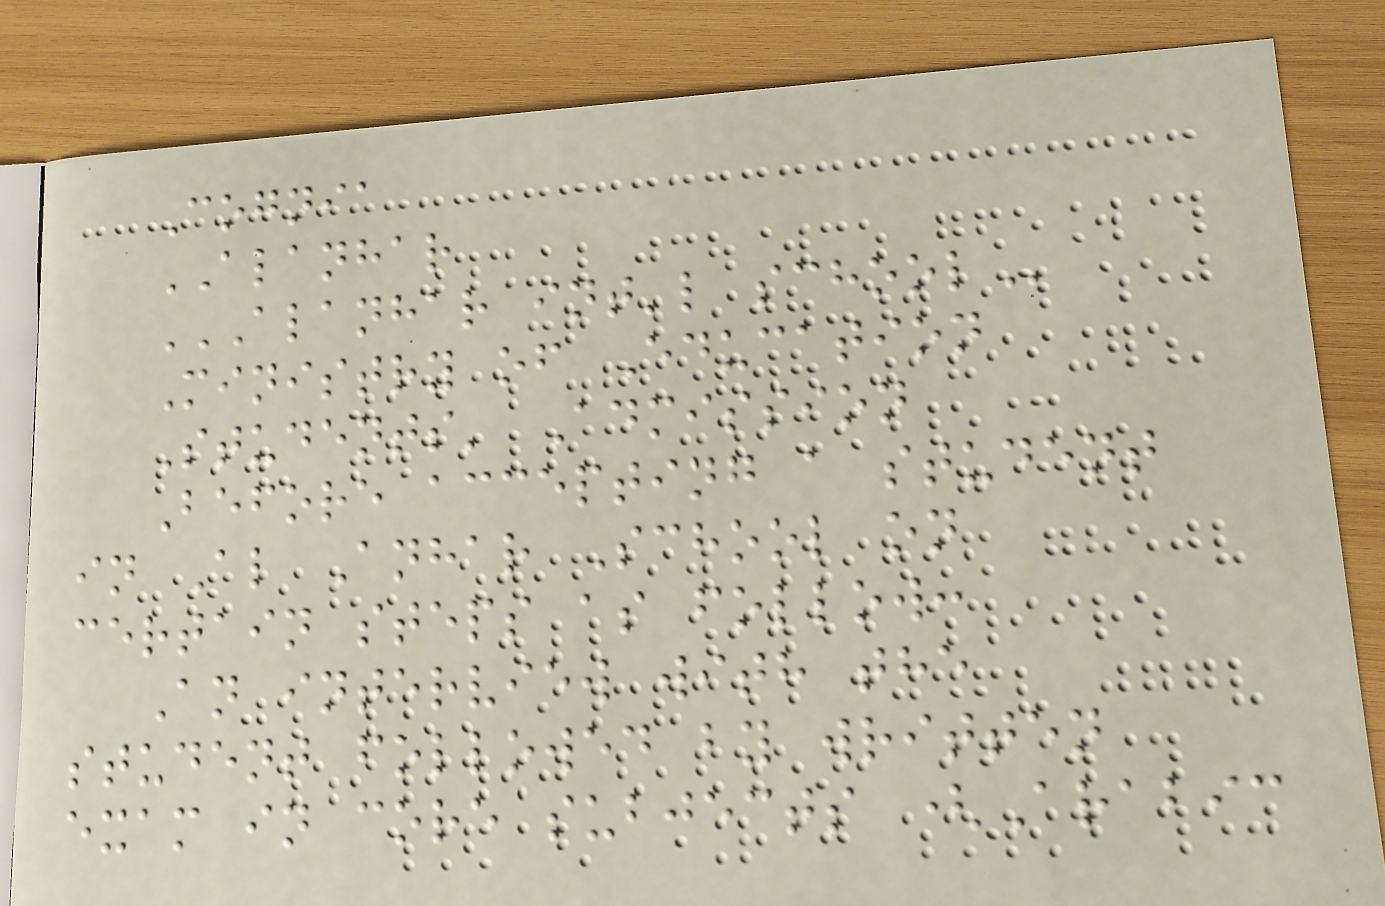Cognia
ALANHAR
ALANHAR INT'L SCHOOL
Ministry of Education
Students' Admission
Before accepting a student
in Al Anhar School on
certain steps as follow:
An interview with the
student followed by written
exam in core subjects (Arabic
